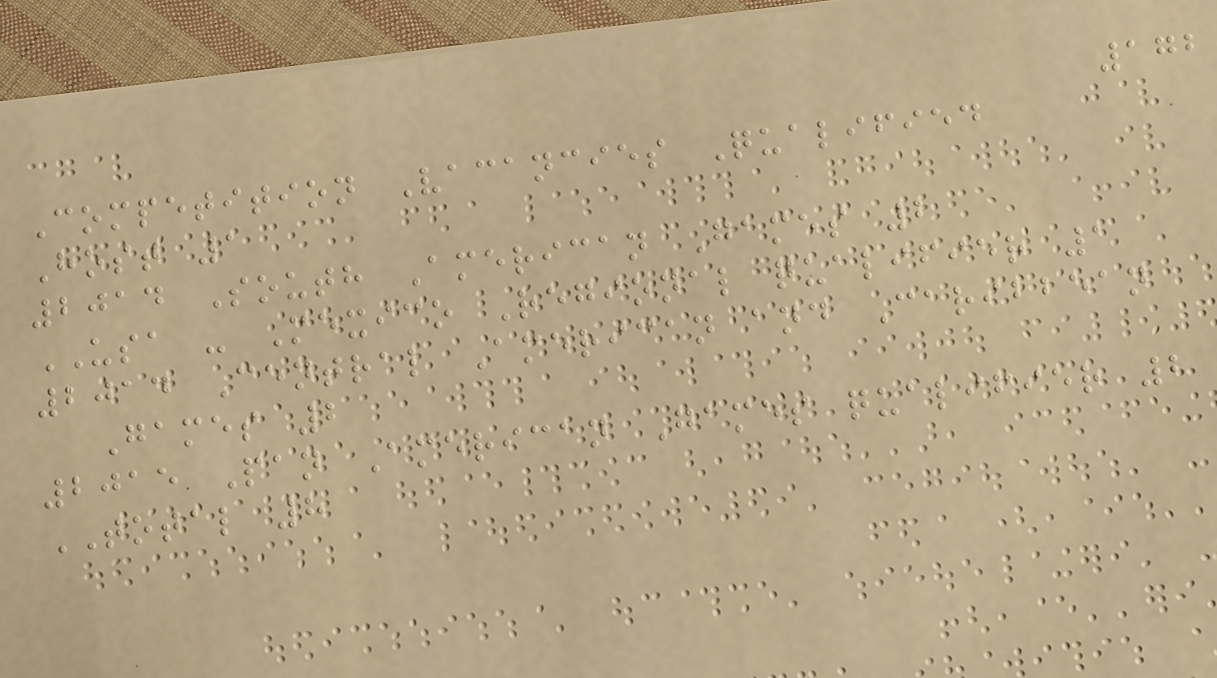172
Competition Vacancies Qualified
Host 1
2014 South American Games 2
USA - Mexico Regional qualifier 1
2014 Central American and Caribbean
Games 2
2015 Pan American Games qualifier 2
TOTAL 8
